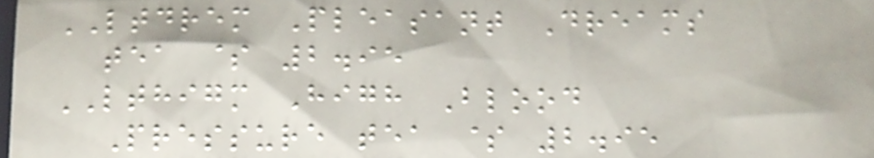LTDREM Pleasant Dreams
tea $ 2.95
LTHIGM High Blood
Pressure tea $ 2.95
